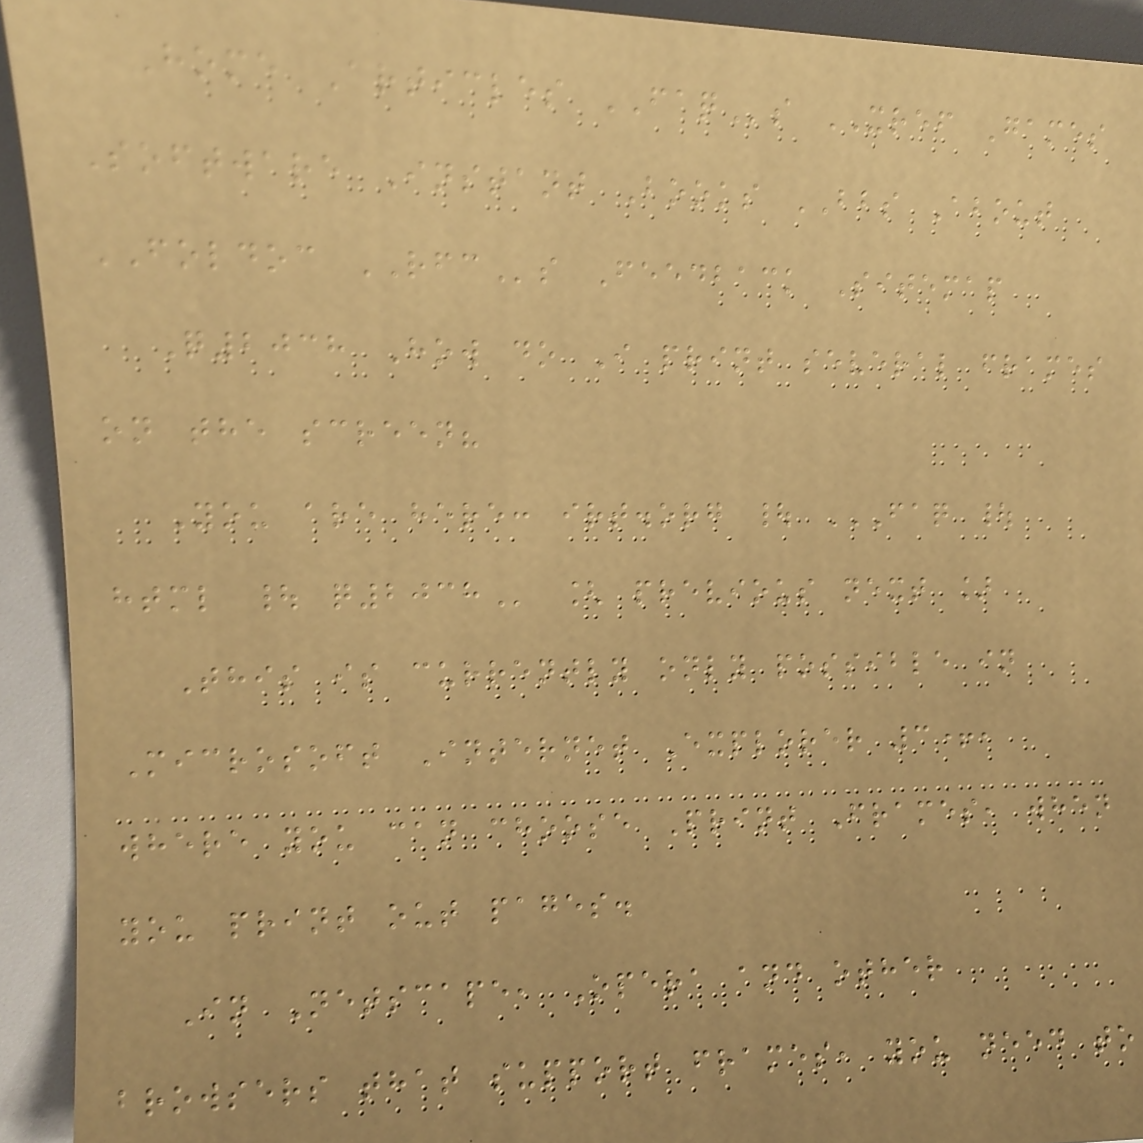Home Articles FAQs XREF Games
Software Instant Books BBS About
FOLDOC RFCs Feedback Sitemap
Q2038 How do I print several frames
on the screen?
You are here: irt.org | FAQ |
HTML | Q2038 [ previous next ]
This is currently only possible in
Microsoft Internet Explorer 3+,
where you can choose Print Frames, when
you print out pages.
In Netscape, Opera and other
browsers that support frames, you need to
